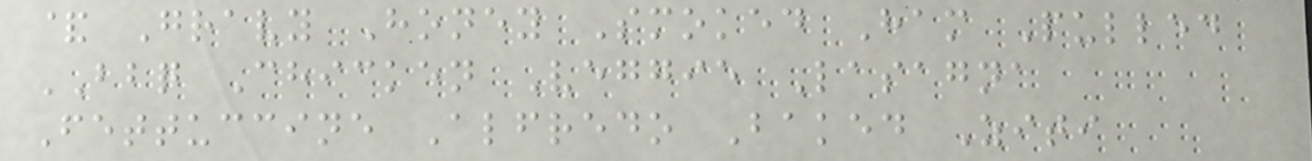& Gravy Honey Smoked Ham Pulled
BBQ Chicken Veggie Lasagna
Fettuccine Alfredo Baked Ziti
